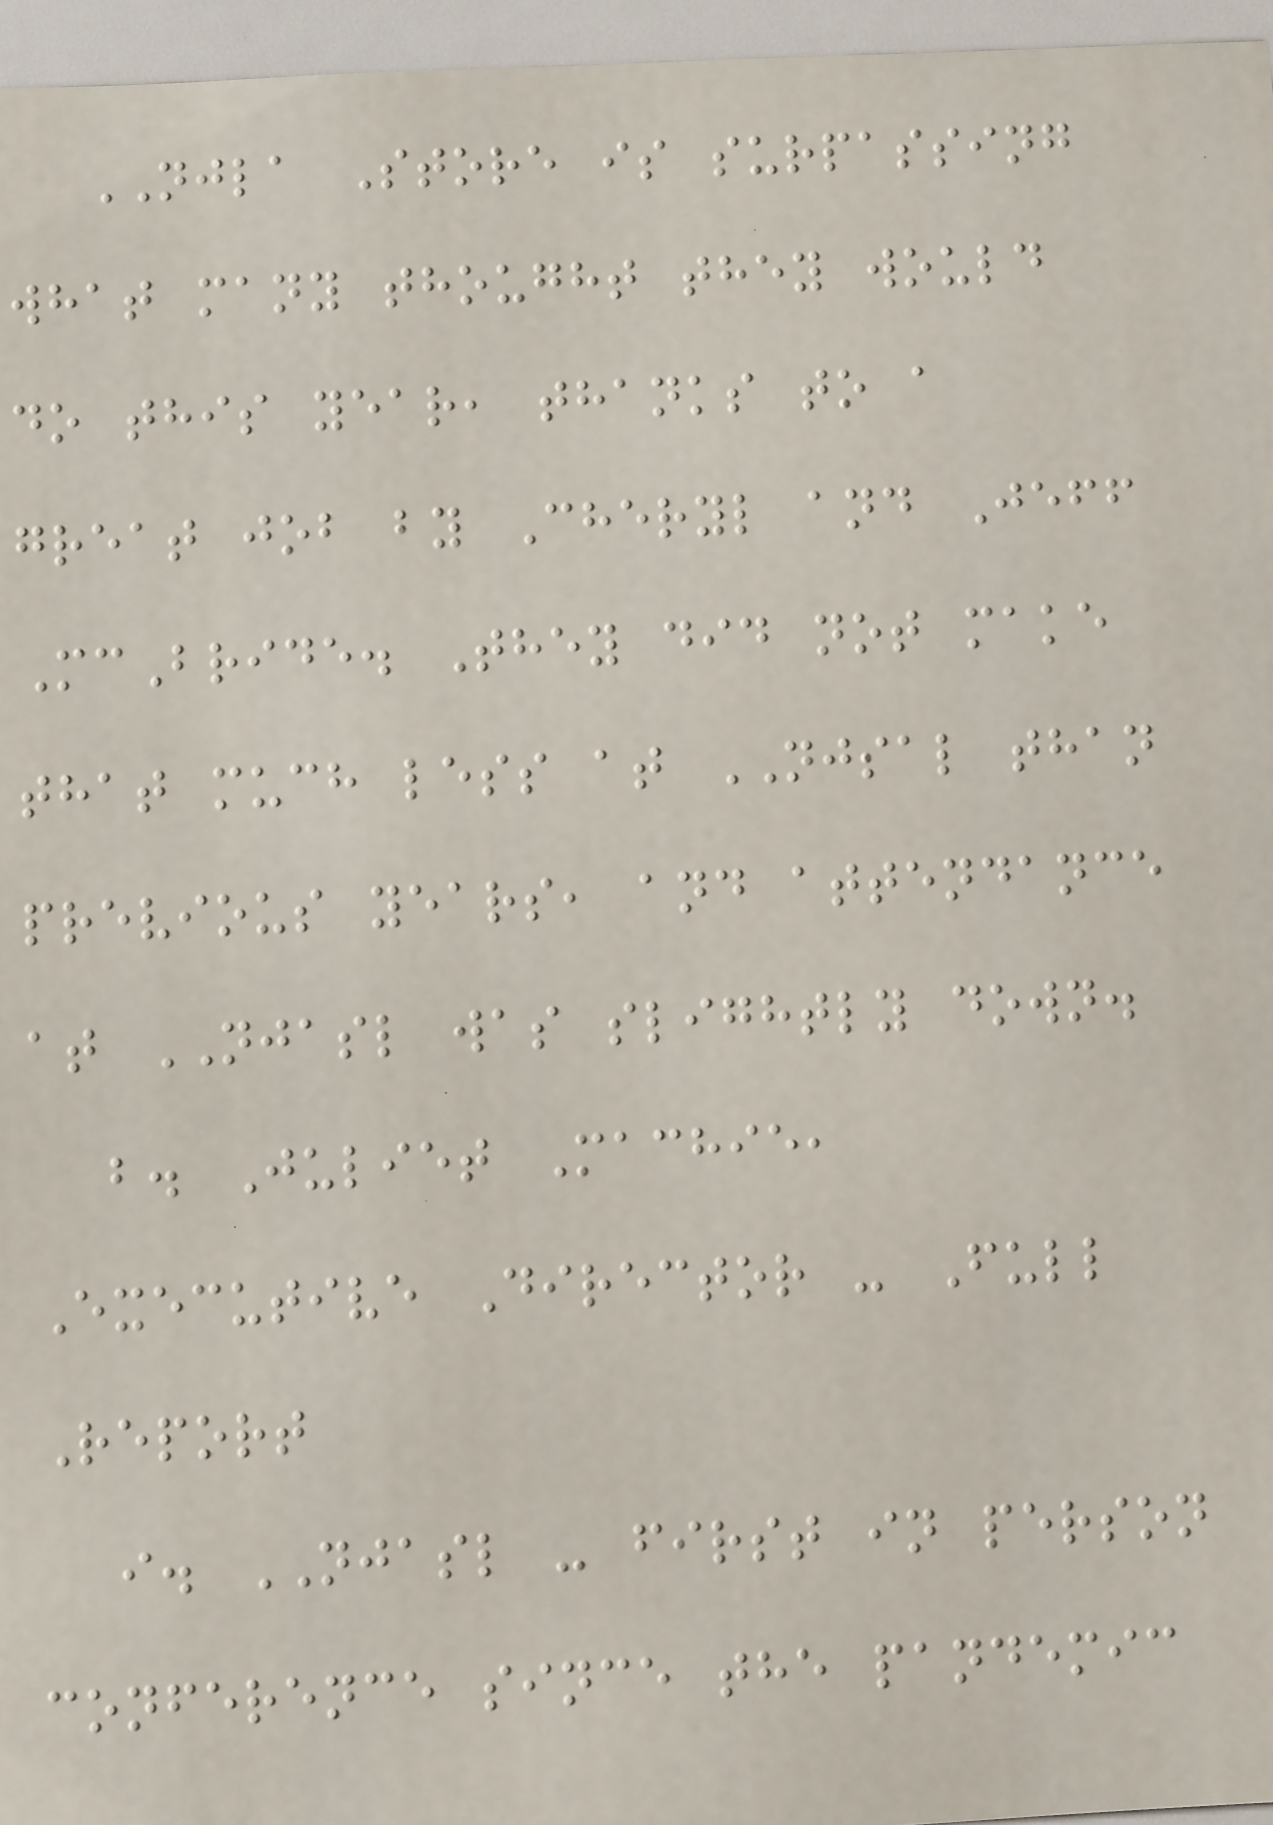NJLA Store is surpassing
what many thought they would
do this year, thanks to a
great job by Cheryl and Jeff
McBride. They did not make
that much less at NJSAL than
previous years, and attendance
at NJASL was slightly down.
b. Juliet Machie,
Executive Director - Full
Report
i. NJASL - first in person
conference since the pandemic
